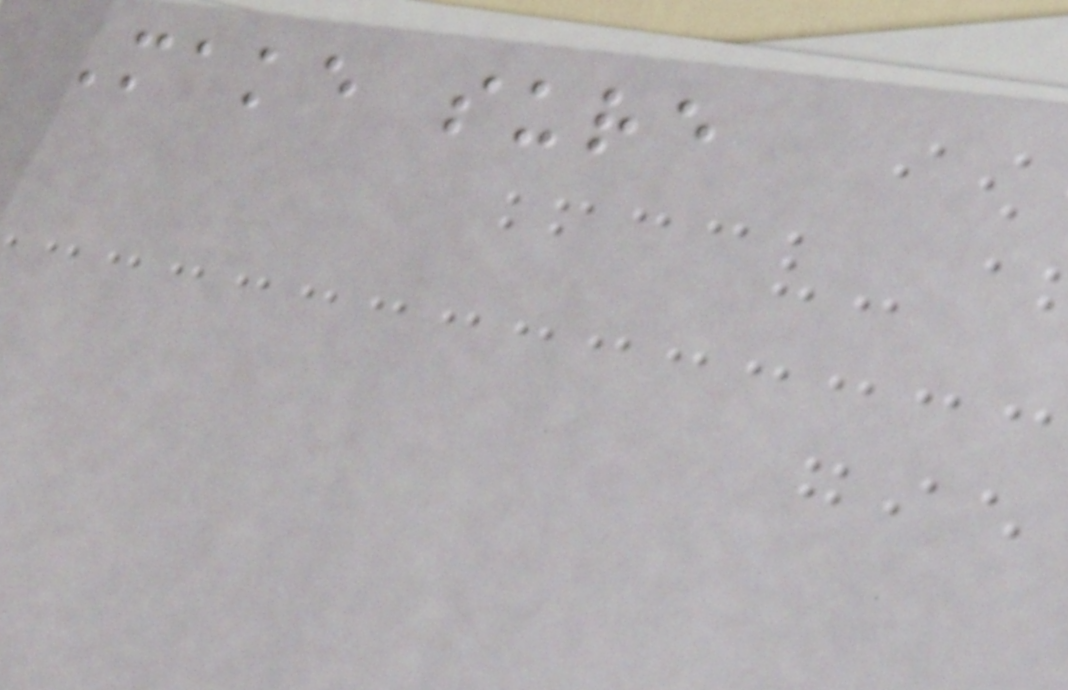Make sure
